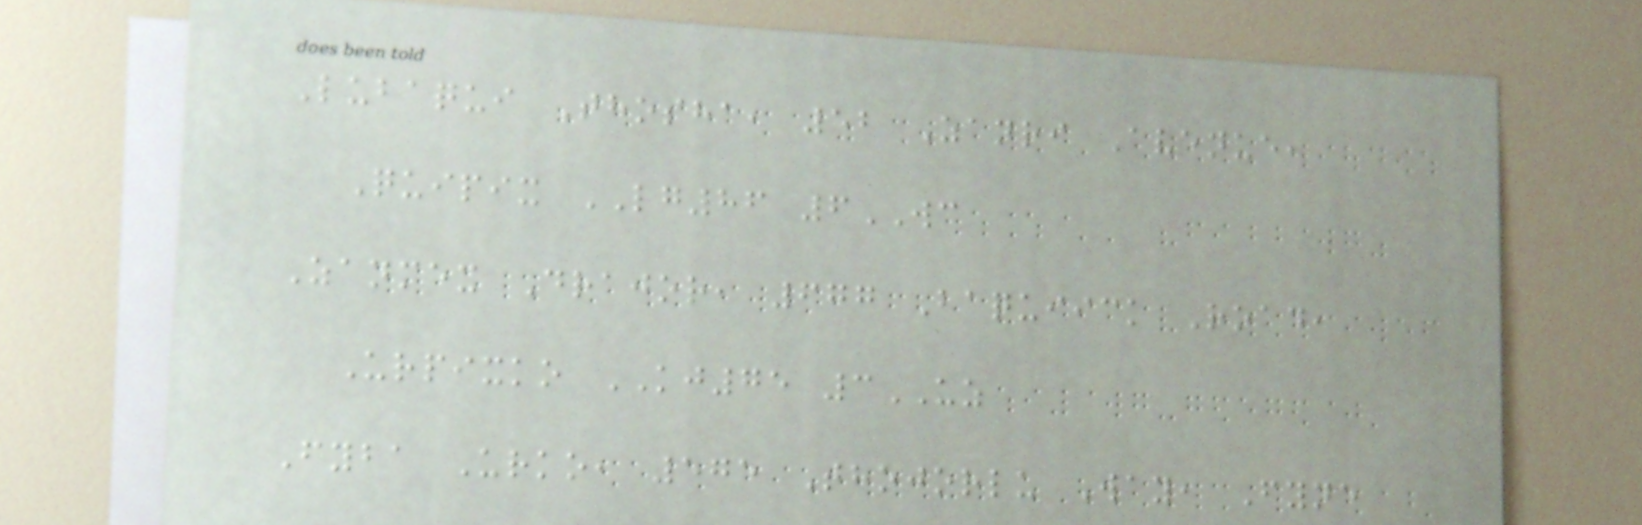Lubaqui Thosha, 52 Zanri Avenue,
Quipix LG86 6WC
Zanmex Drajor, 677 Baquiick Road,
Urpixko KJ75 3UZ
Fyba Urko, 575 Thojorlu Way, Fyne
